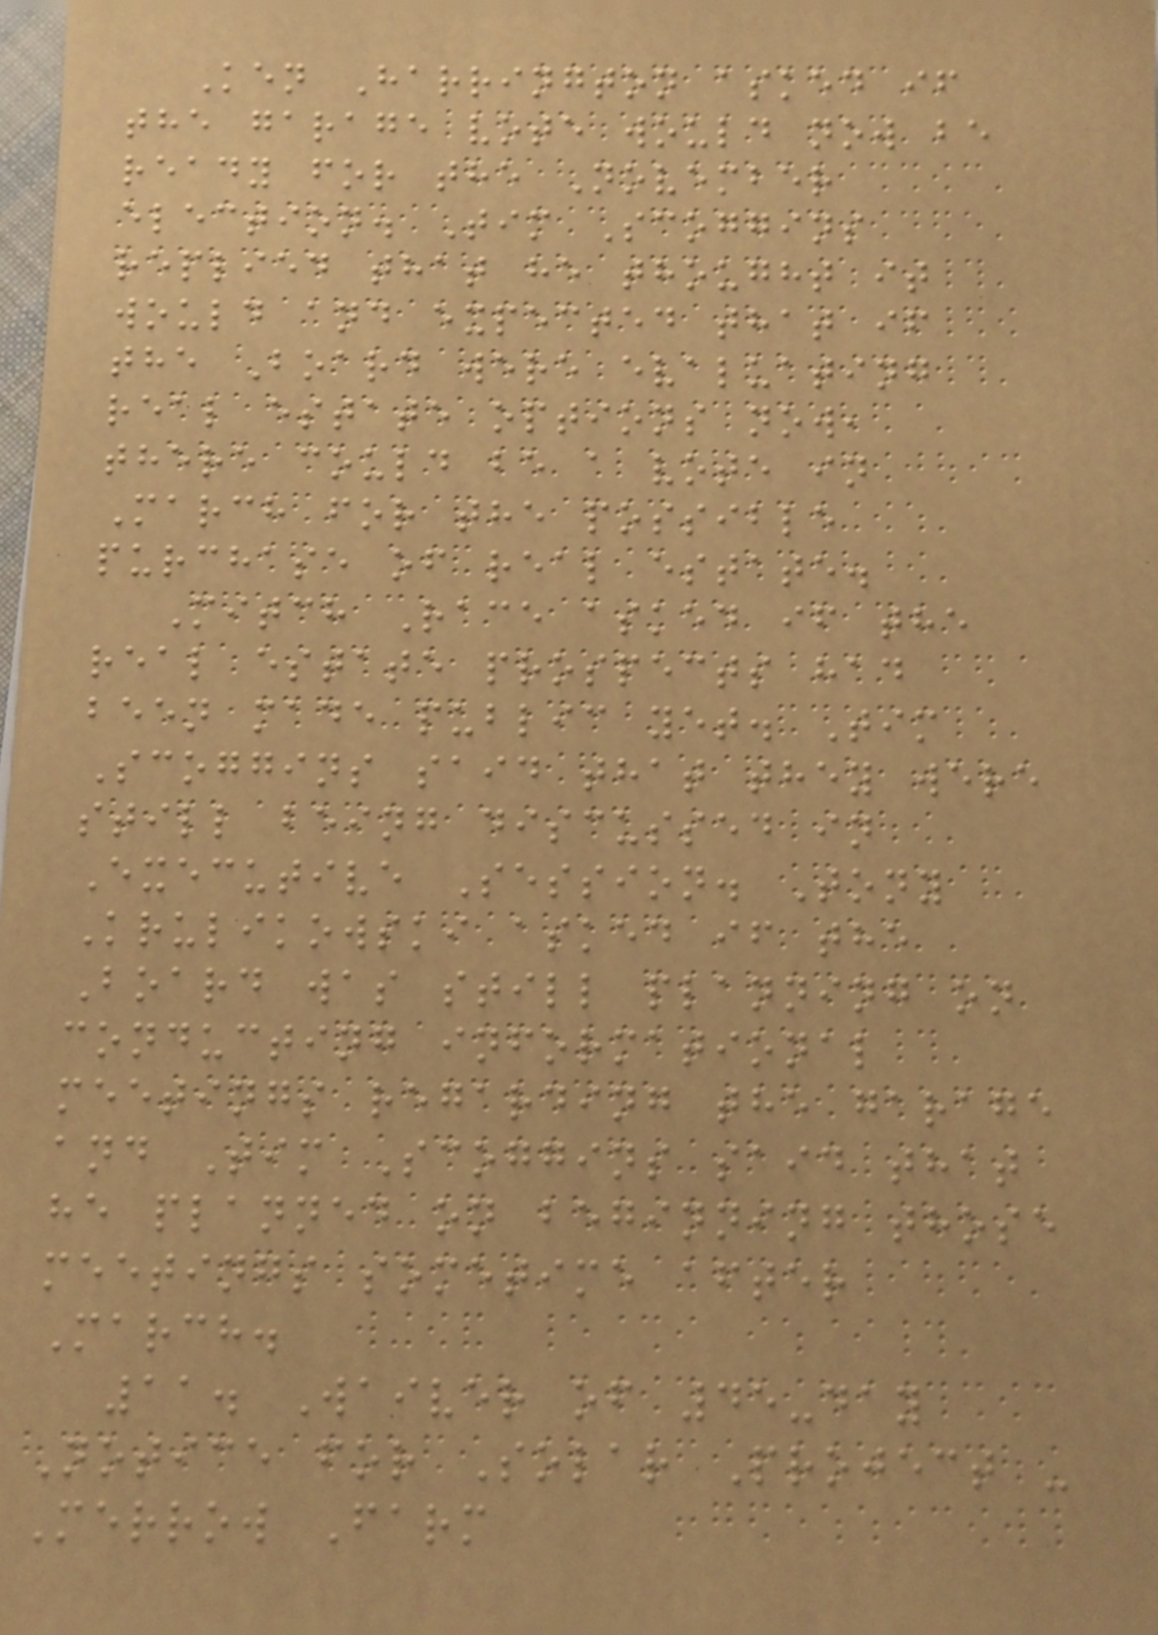Ken Harrington asked if
the garage vote would now be
ready for the November
election. Tim Scoggins
replied that he thought it
would and expected that if
the Board were evaluating
real estate options now,
there could be a vote in
March for the possible
purchase of real estate.
Mitch Race asked if the
real estate prospects had
been made public yet. Tim
Scoggins said that they were
still being discussed in
Executive Session. Tony
Krulikowski asked if the
Board was still planning on
conducting informational
meetings regarding the garage
and Tim Scoggins said that
he planned on beginning those
meetings sometime after
March.
11. Waiver of 45-day
Notice for Solar Project -
Merrow Farm
